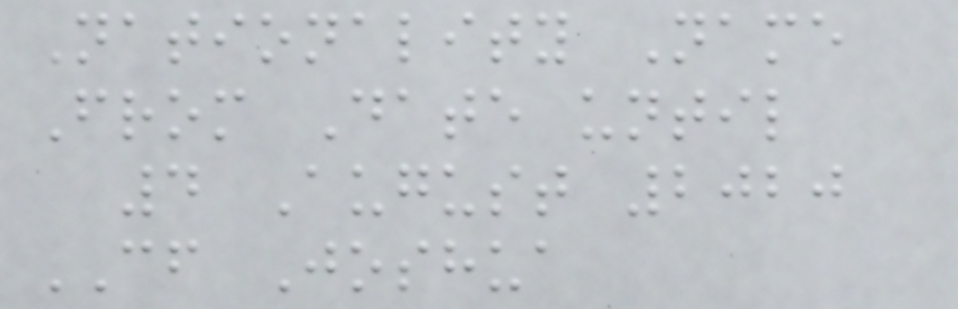Nationality Name
From Date until
4 August 2020
CF Joshua
